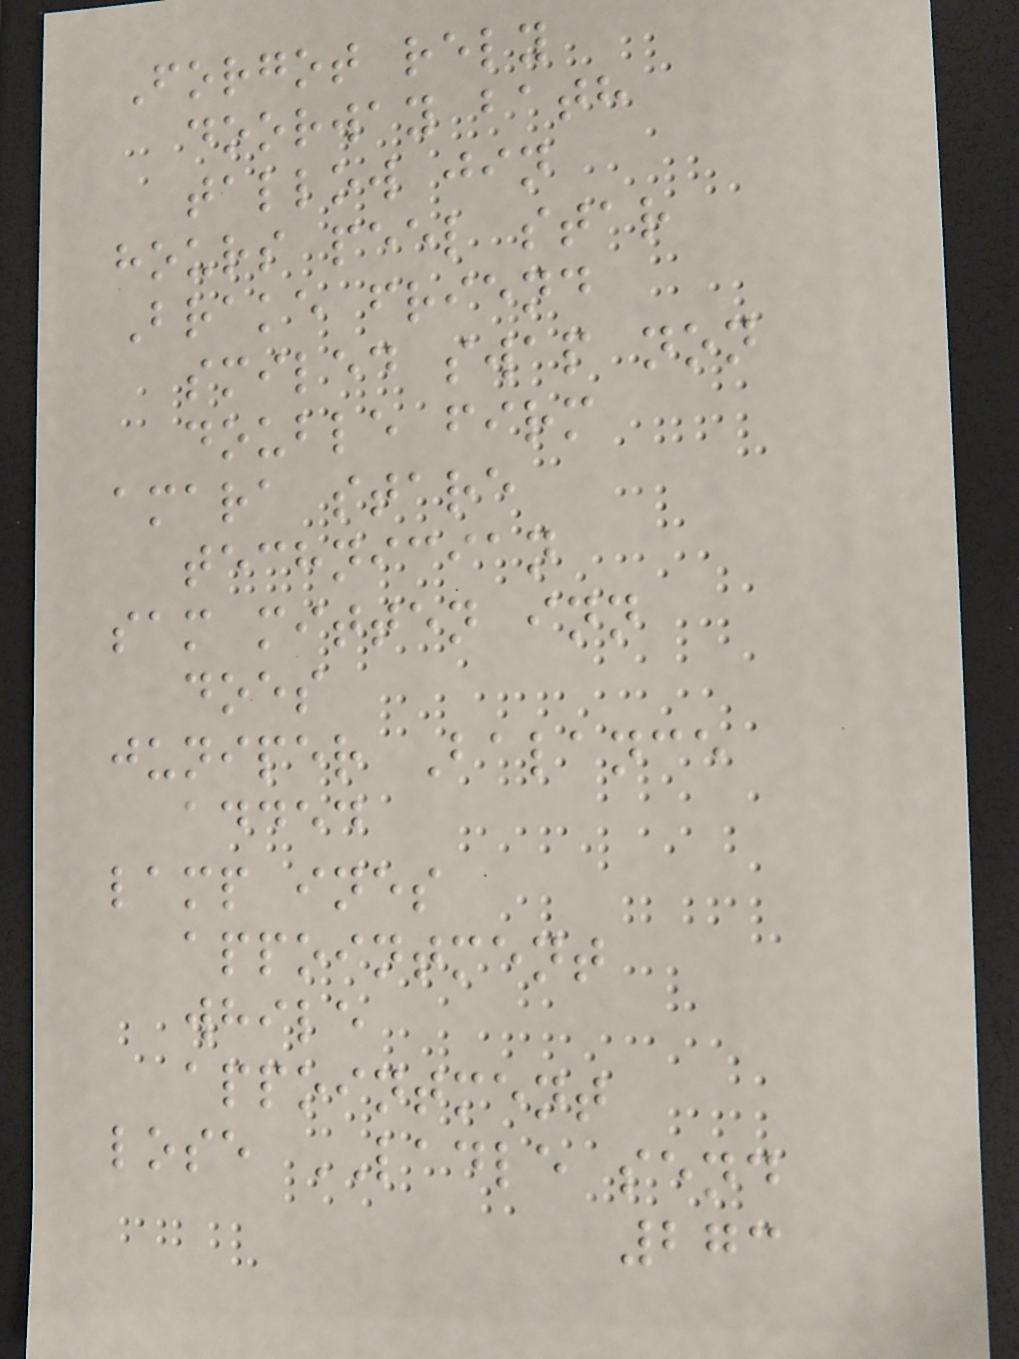Forgot rely
doorway bath
tallow jin
hours peel star
Brake friend
smiled swap non
double firm
amara stare
technician
sam mitten inn
does
juniper Balance
added
lamp ines
appointment
while
appointment
lose LADLE send
273
